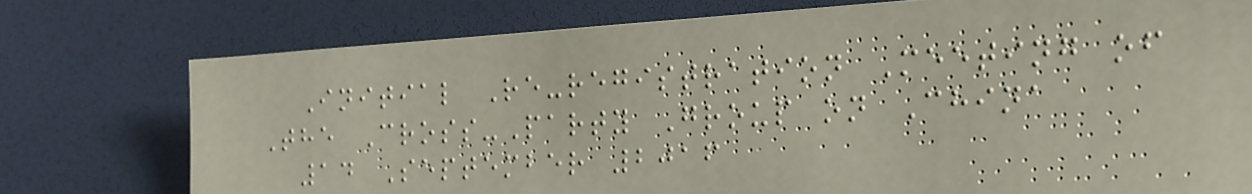Initial Re-registration Meeting of
The Cross-Party Group on China
14 September 2016
